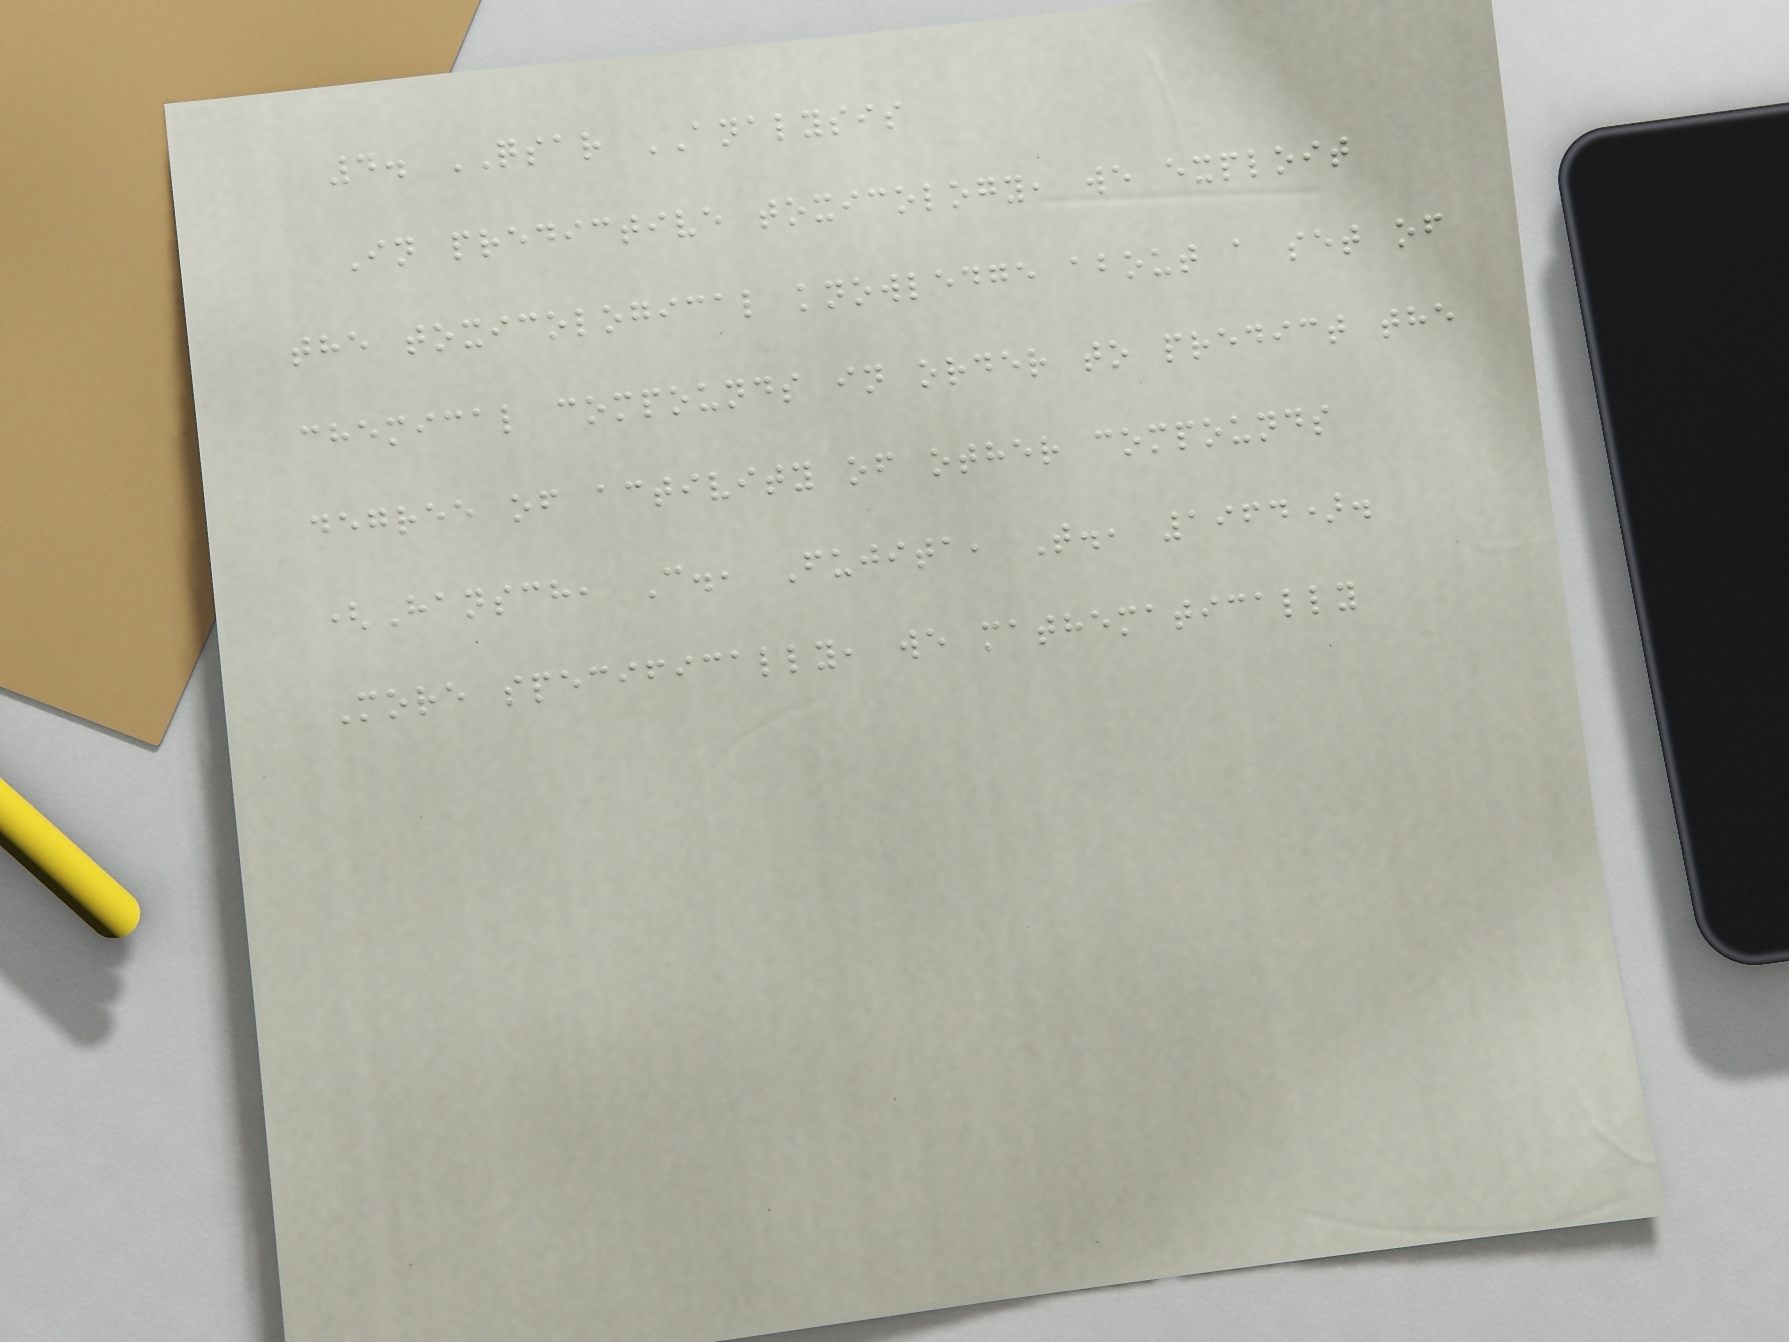4. QSAR ANALYSIS
In predictive toxicology, we exploit
the toxicological knowledge about a set of
chemical compounds in order to predict the
degree of activity of other compounds
(Hansch, C., Fujita, T., 1964).
More specifically, we mathematically
